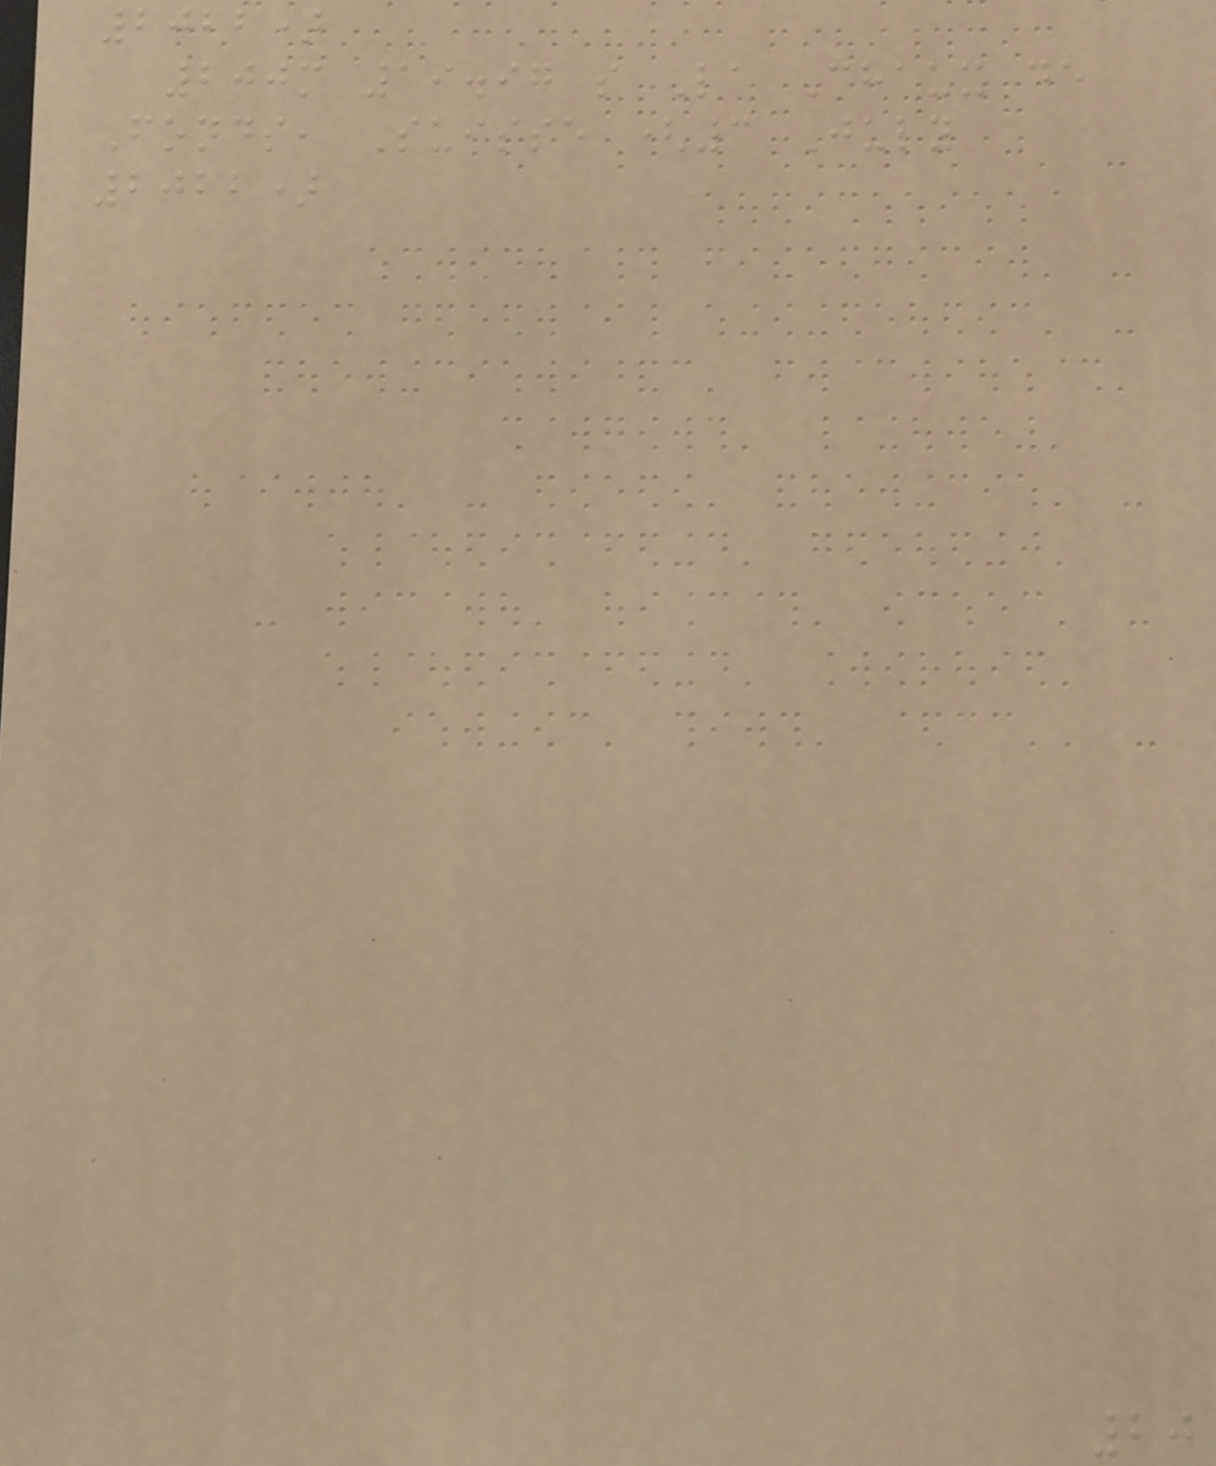2022)
200m 19.97 s La Chaux de
Fonds, Suisse (3 July
2022)
20
